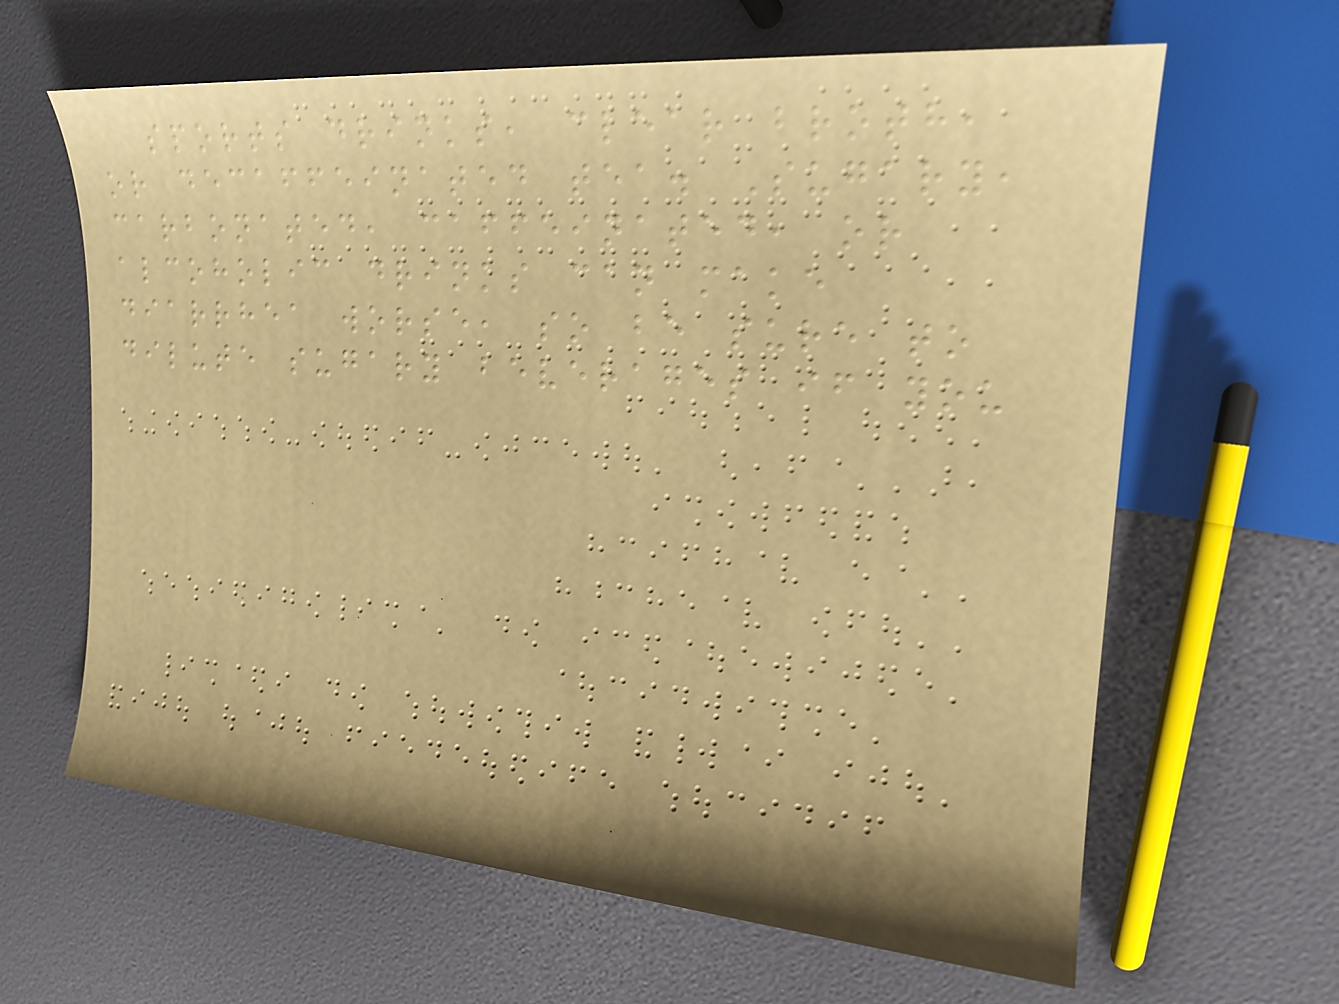sports drinks, clear broth,
or decaffeinated tea. Sugary,
carbonated, caffeinated, or
alcoholic drinks can make
diarrhea worse, so be sure to
dilute sugary beverages if you
